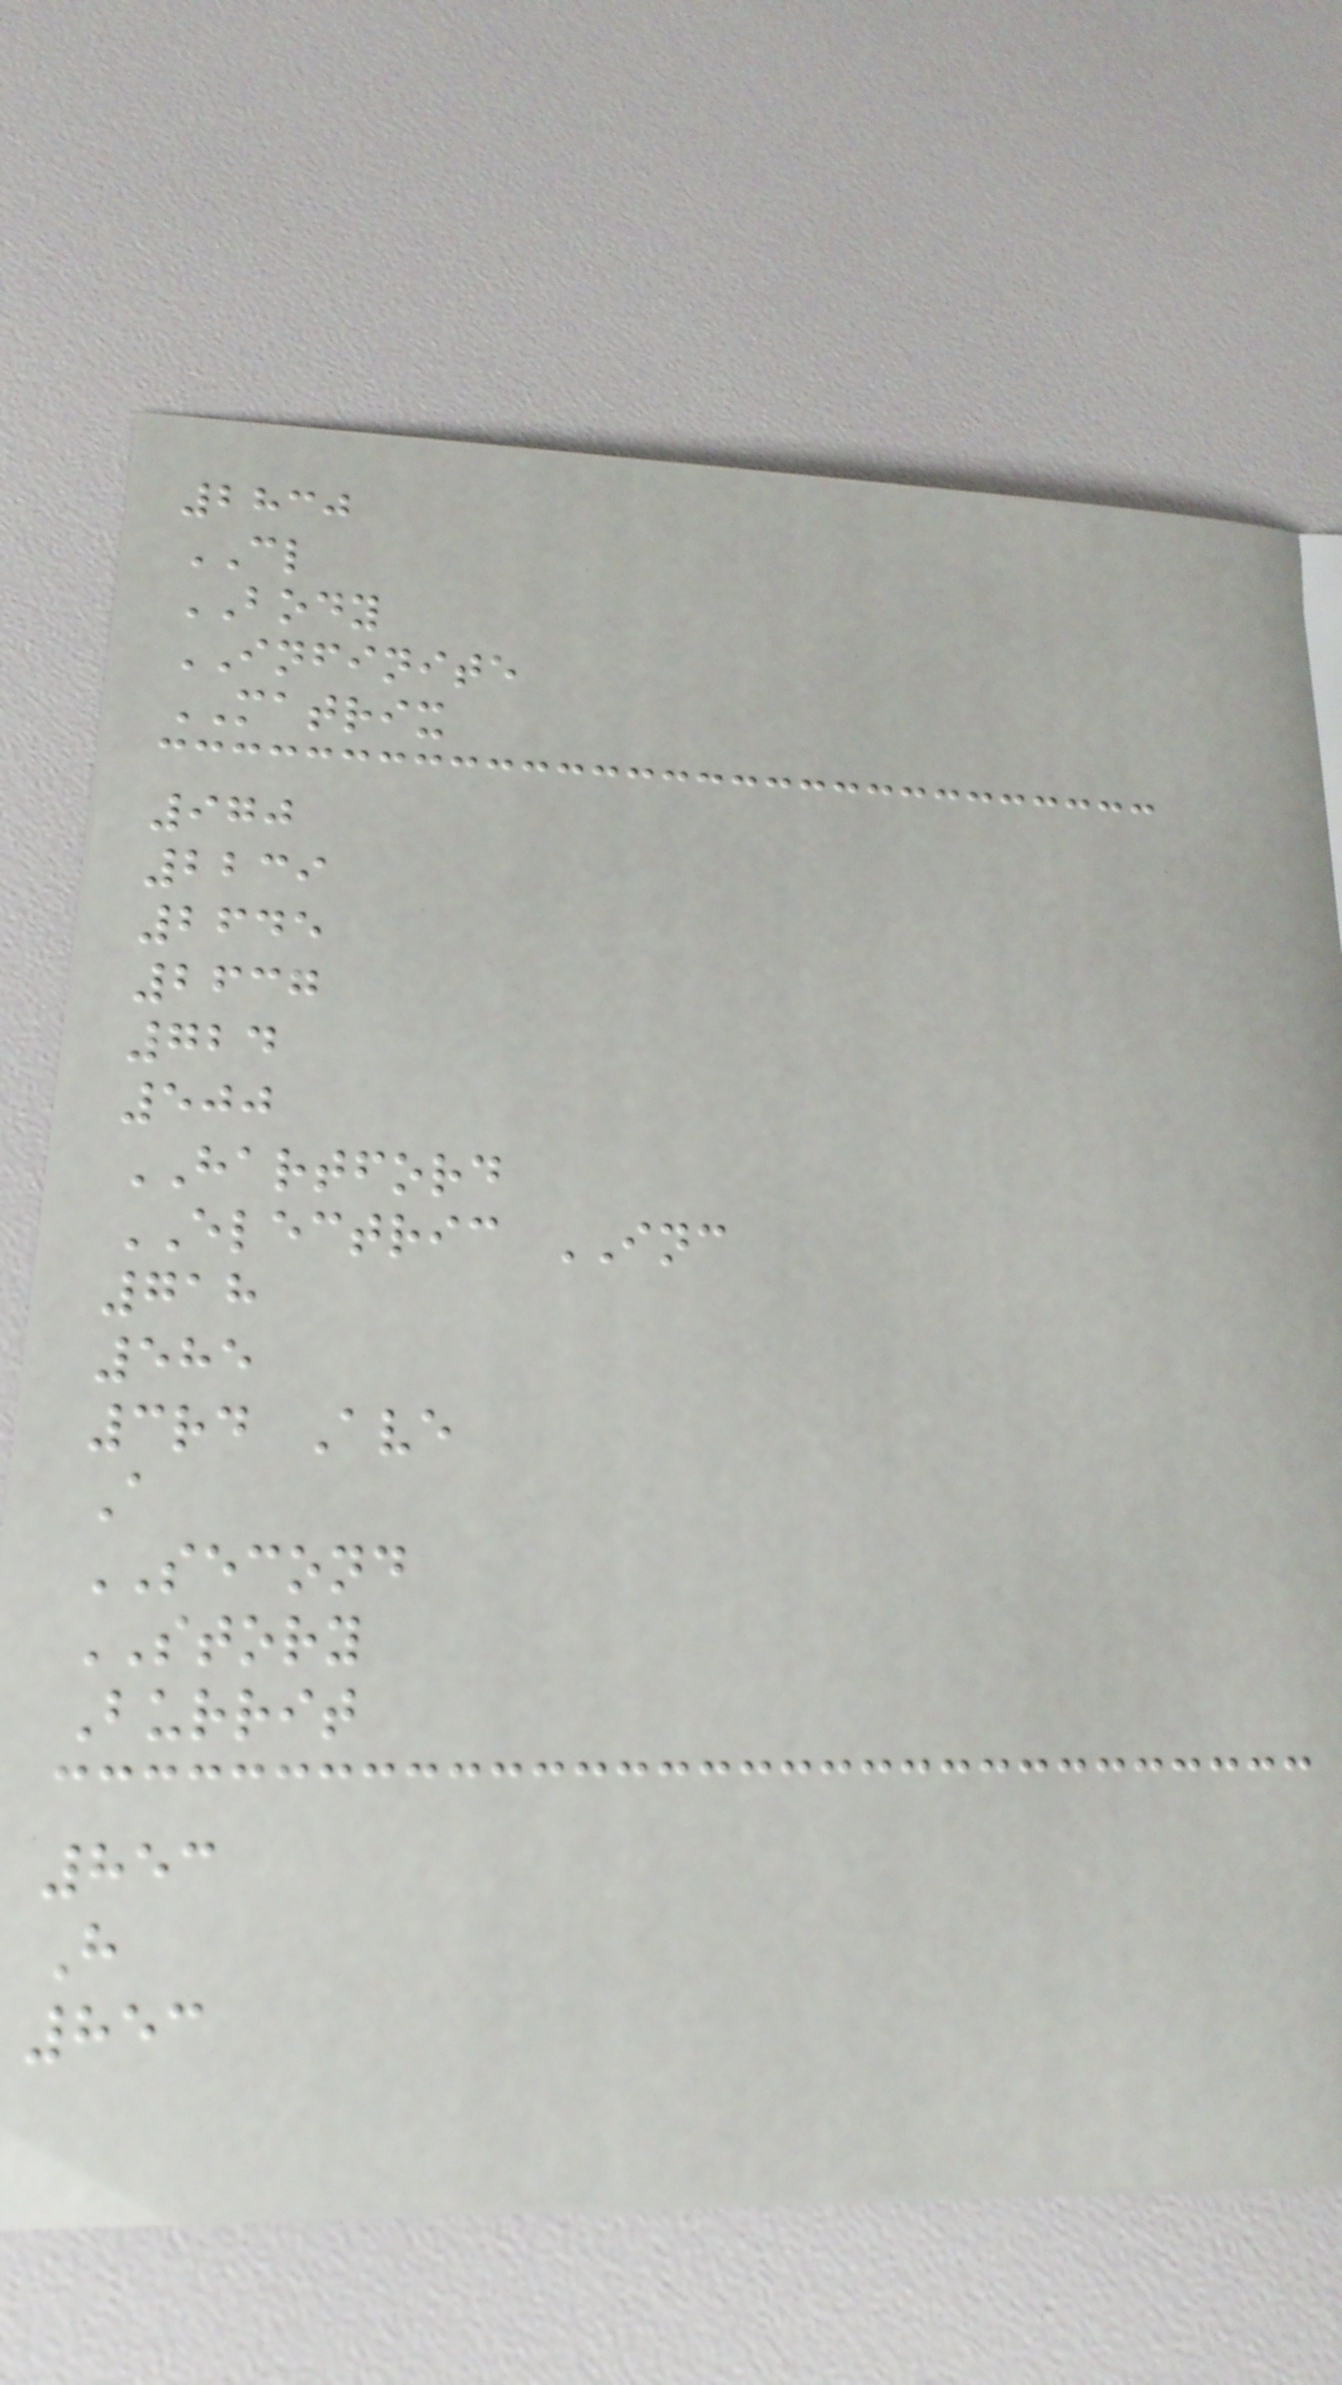2830
CL
BODY
INFINITE
MATRIX
970
2239
2645
2637
724
500
HARTFORD
ELECTRIC INC
718
585
3rd Ave
A
SECOND
STORY
Burrit
853
H
853
